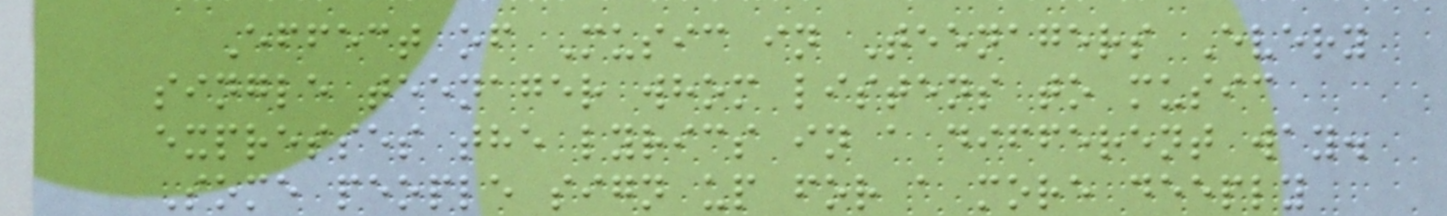Effect of Music in Teenagers Every
single teenager whom listens to music
expresses the lyrics in a different way.
Some people sign up for a more deeply
